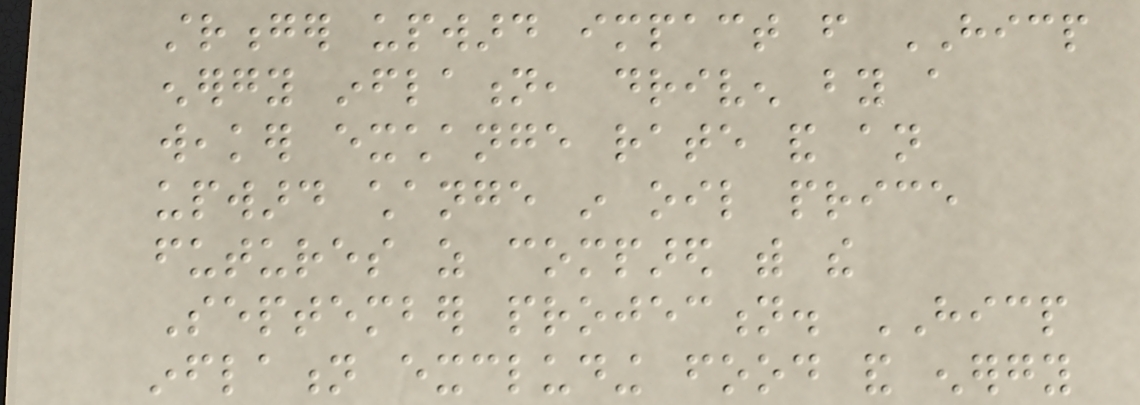stronger upward impact from HICP
energy inflation, driven by a
weaker exchange rate and an
upward change in oil price
futures as compared with the
September projection. HICP
inflation excluding food and energy
